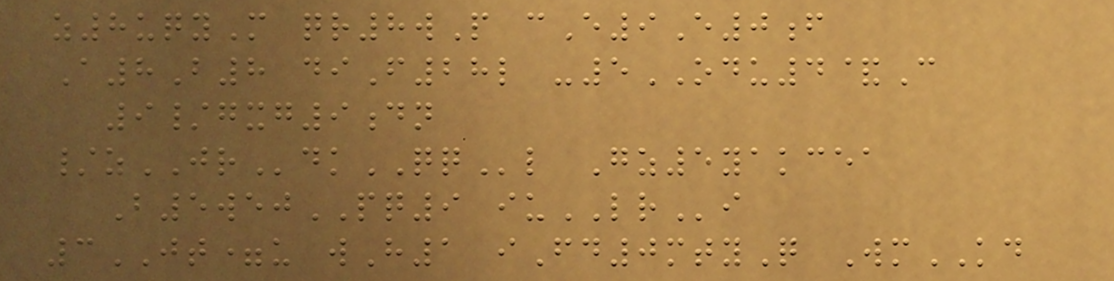z8uqyM qr8wP cE9E0f
A8B8 diF28l -5ODU4&C
9/gxg9dn
/zJRdkQQl Gz5yakcea
B5wejPQ9 iuLRi
3JT=u wH1 iFd0mtyQ WmKD
